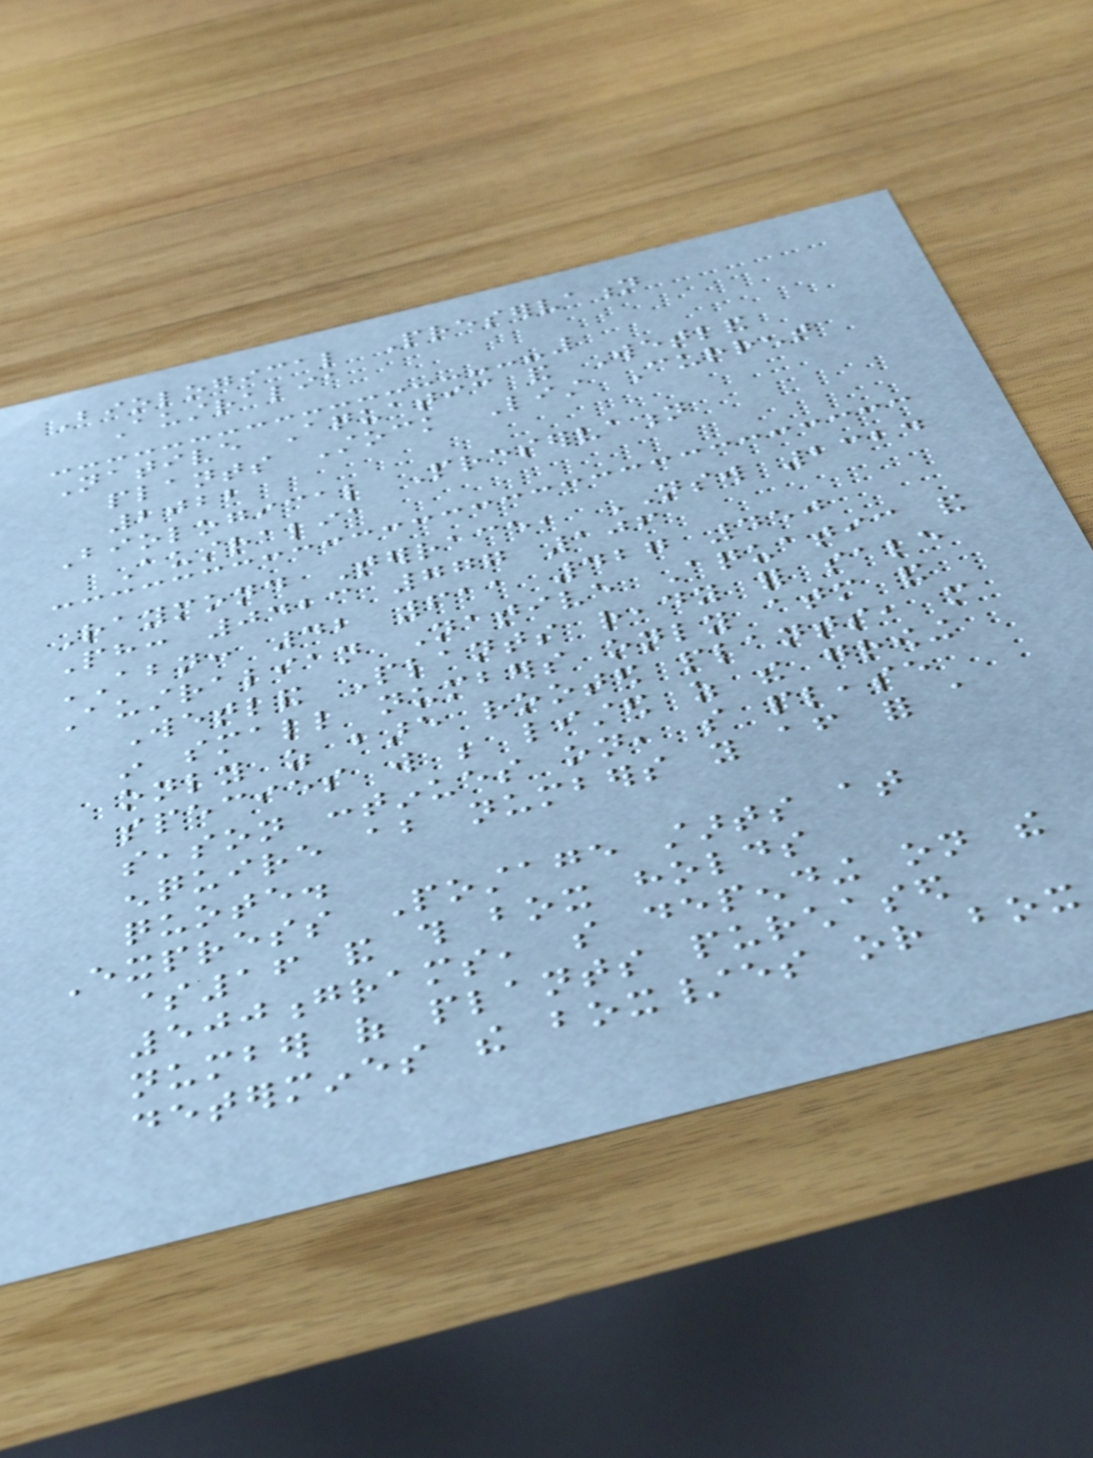Biological Preservation
Australia
Native Aquatic and Wetland
plants Stock List Current
2022
Biological Preservation
Australia
Raymond Terrace, NSW 2324
Ph: 0423 777 106
ABN: 42 611 427 450
Australian Native Aquatic and
Wetland Plants ready for sale
in small numbers only atm and
only as bare rooted plants, more
species will be listed as the growing
season continues on, so please
enquire about numbers you after for a
quote.
Express Postage starts at
$16 and this box holds
500grams, so depending on the
number of plants purchased
determines the box/es or box
